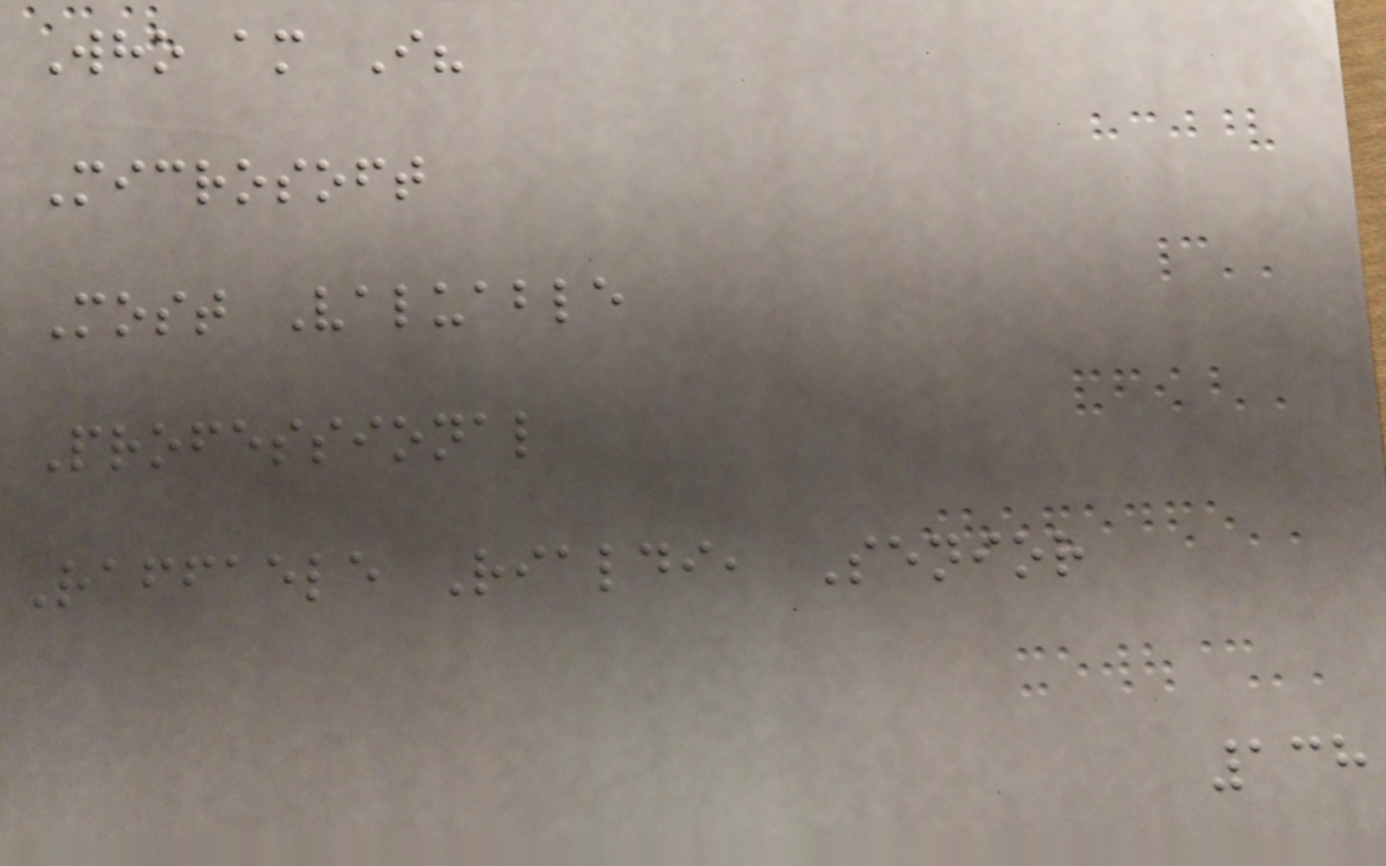Who am I?
Microsoft
Most Valuable
Professional
Raffaele Rialdi, Senior
138
